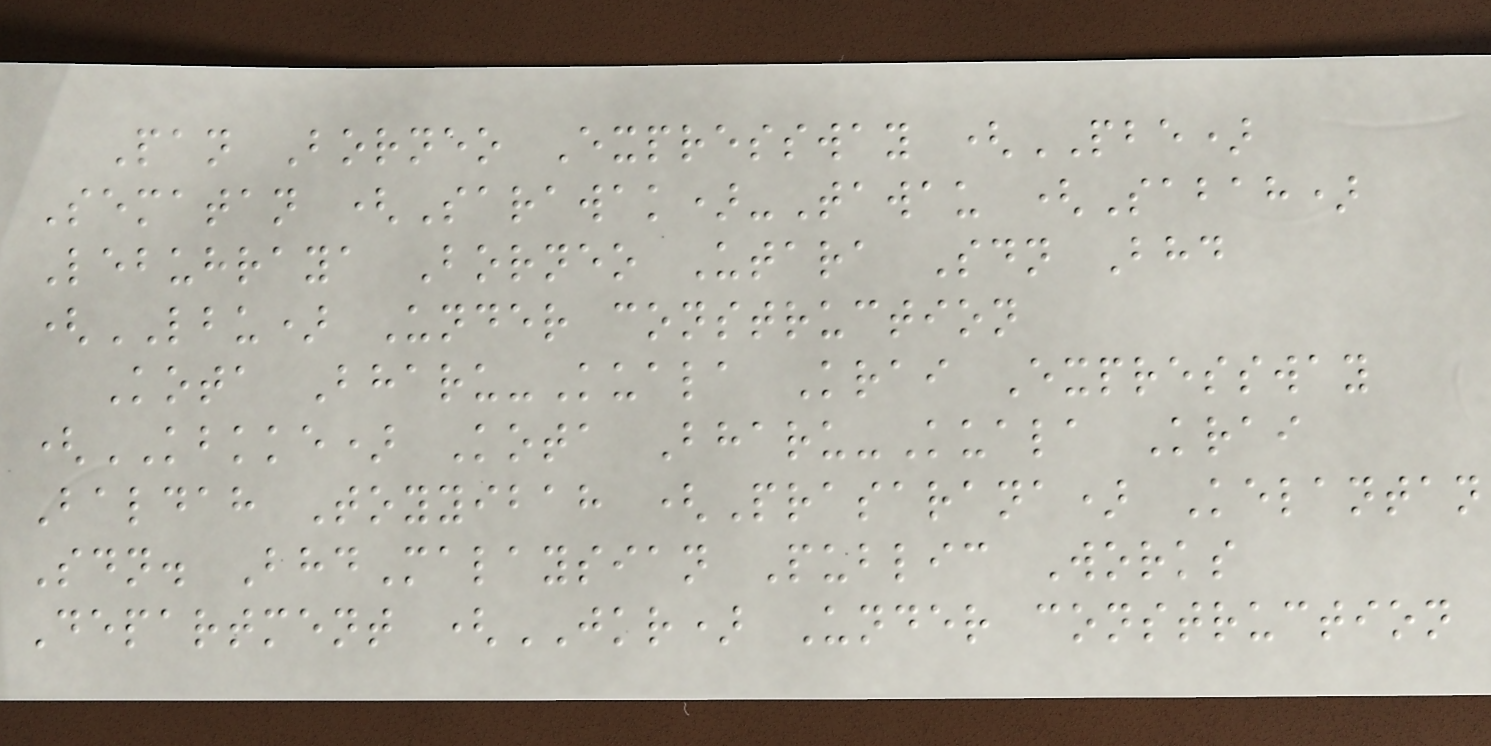Pan Borneo Expressway (PBE)
Sematan (Sarawak)-Tawau (Sabah)
Lebuhraya Borneo Utara Sdn Bhd
(LBU) Under construction
Kota Bharu-Kuala Krai Expressway
(KBKKE) Kota Bharu-Kuala Krai
Baldah Toyyibah (Prasarana) Kelantan
Sdn. BhdMalaysian Public Works
Department (JKR) Under construction
